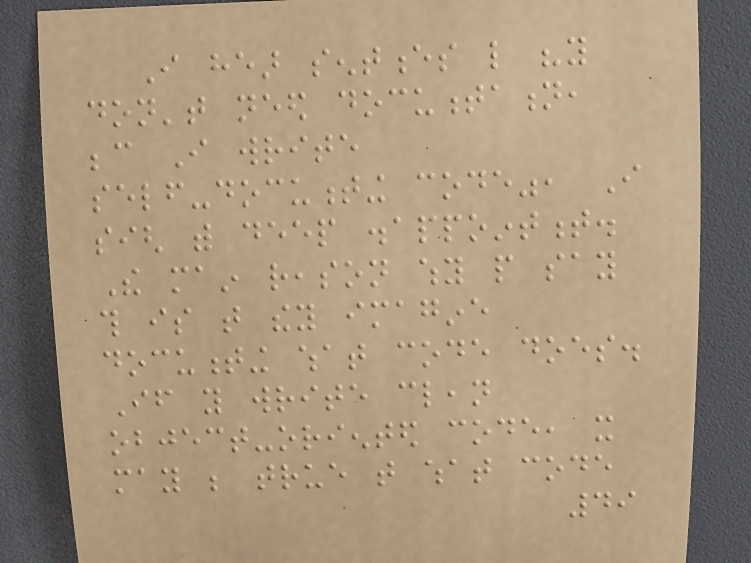I hear sentences like "you
don't need documentation,
because I write
self-documenting code", I
sigh with deep disappointment.
The main reason why people say
this is that they imagine
documenting what code does.
If you write clean
object-oriented code, it
may be true that what code
49
